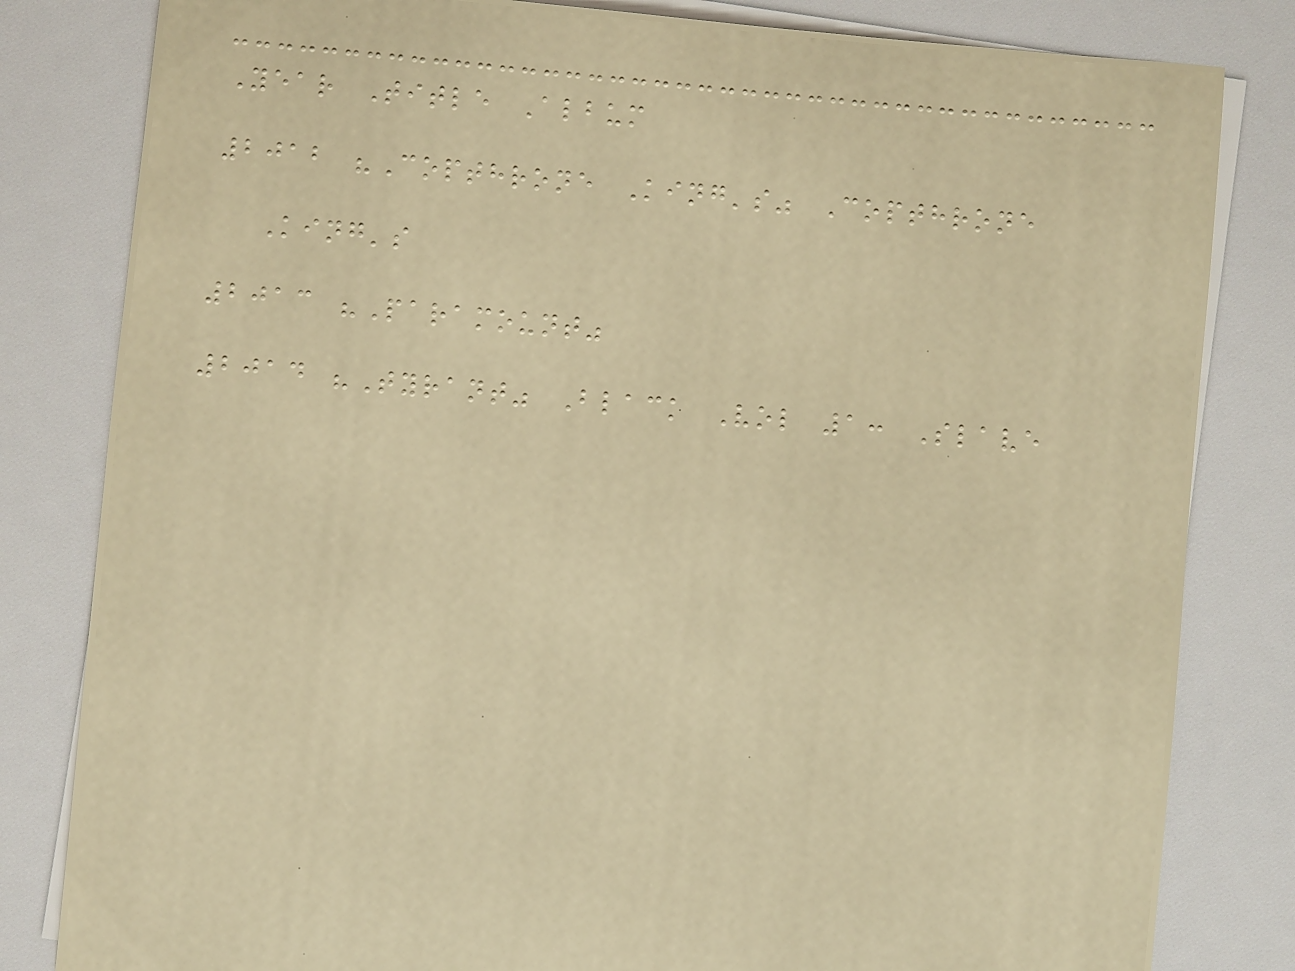Year Title Album
2012 "Copthrone King's" Copthrone
King's
2013 "Paramount"
2014 "Tyrant" Black Vol 1: Slave
